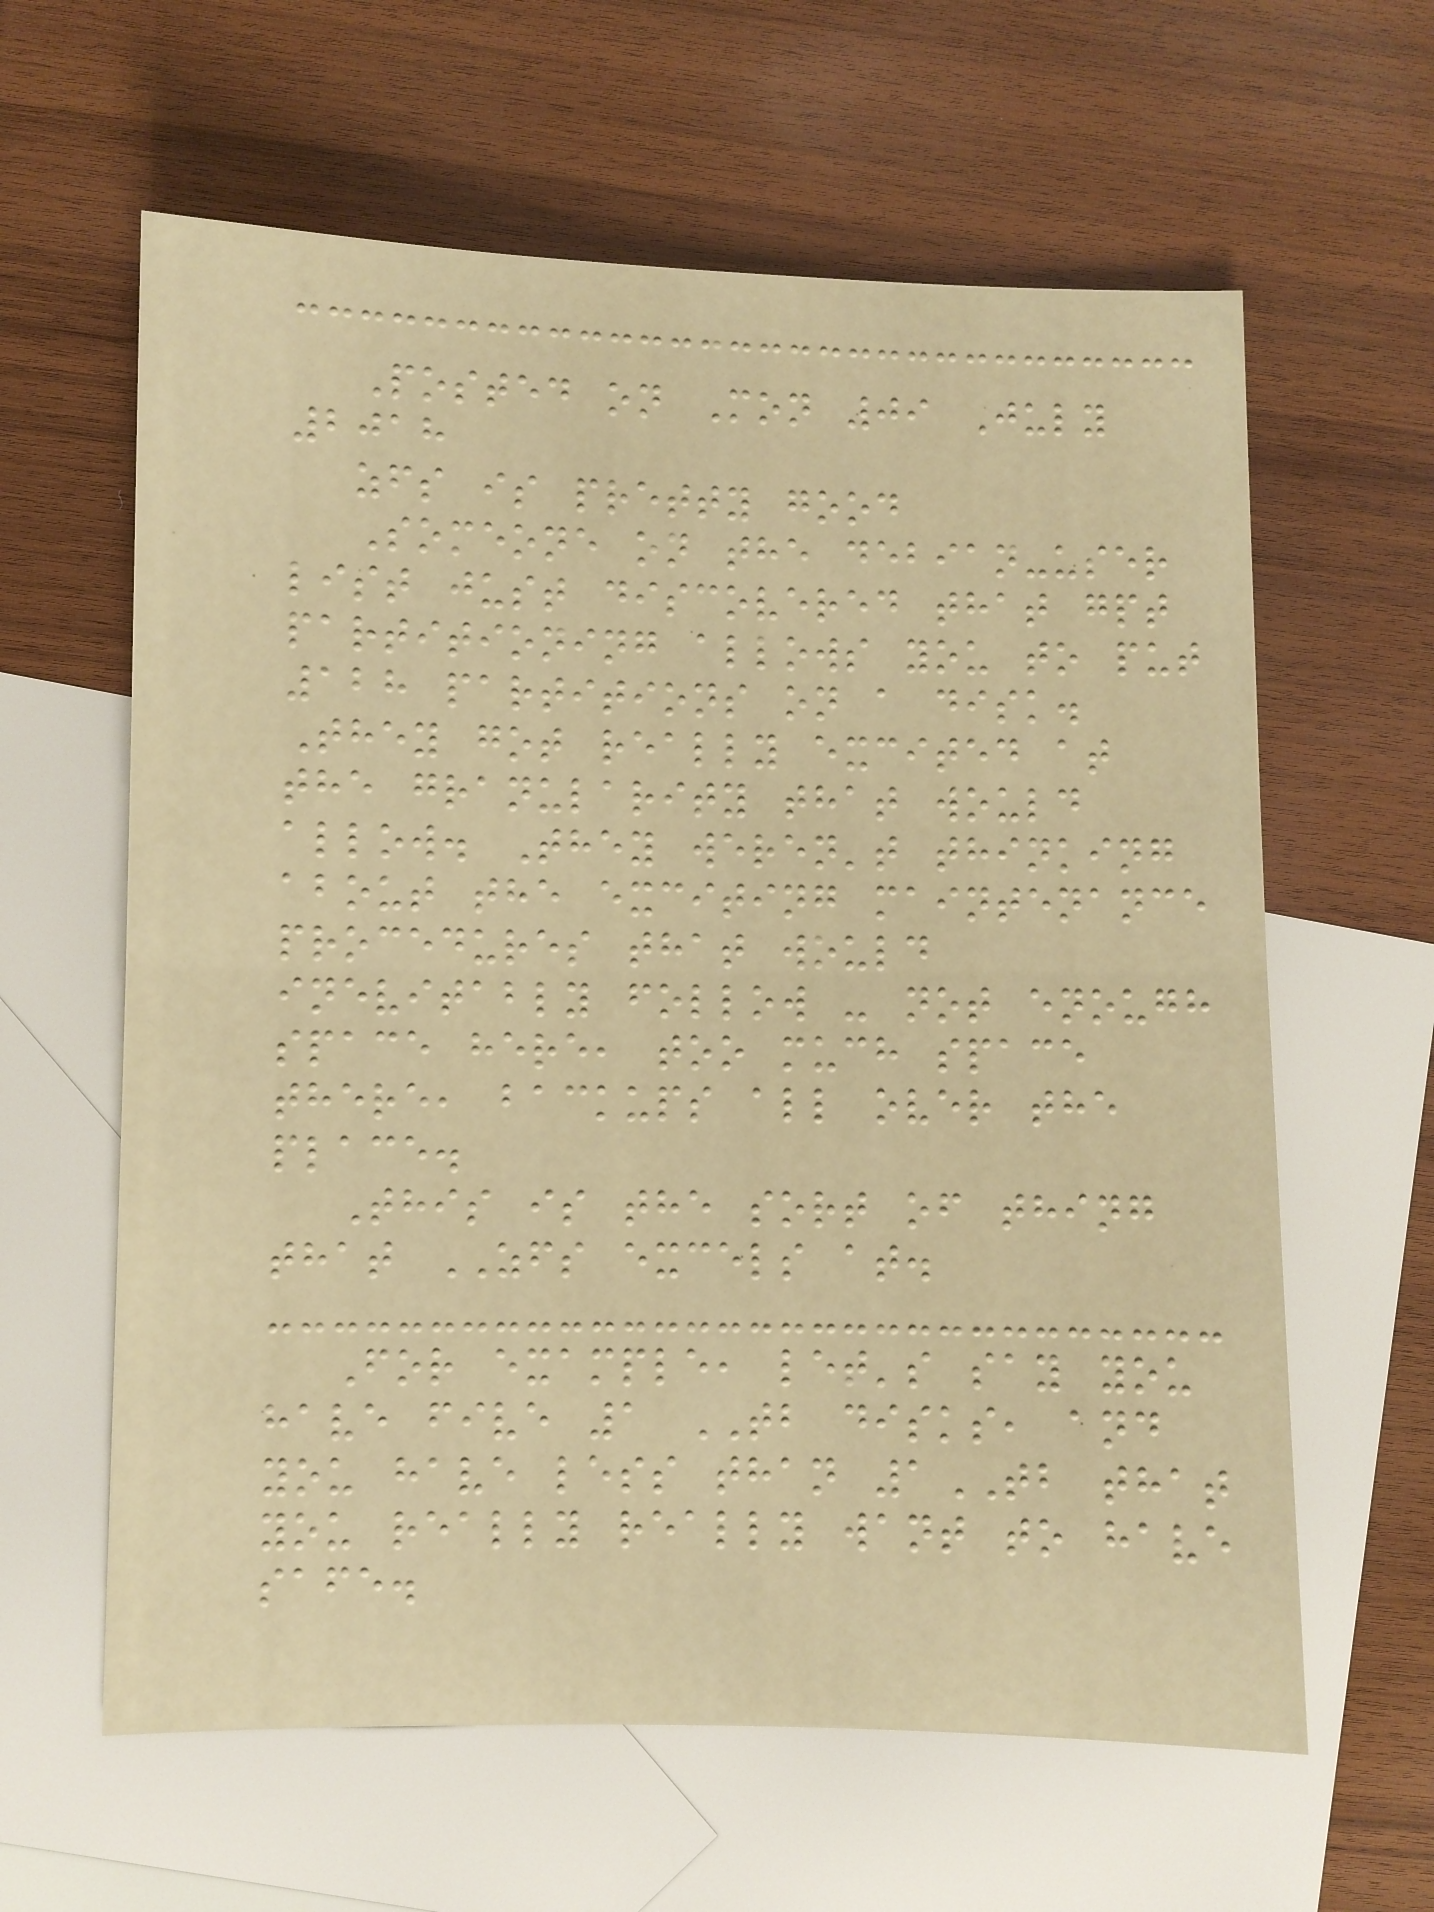Posted on Mon 09 July
2018
zfs is pretty good
Someone on the debian-user
list just discovered that gpt
partitioning allows you to put
128 partitions on a disk.
They got really excited at
the granularity that would
allow. They weren't thinking
about the exciting maintenance
procedures that would
inevitably follow - not enough
space here, too much space
there, backups all over the
place.
This is the sort of thing
that ZFS excels at.
For example, let's say you
have five 1 TB disks, and
you have less than 1TB that
you really really want to have
safe.
